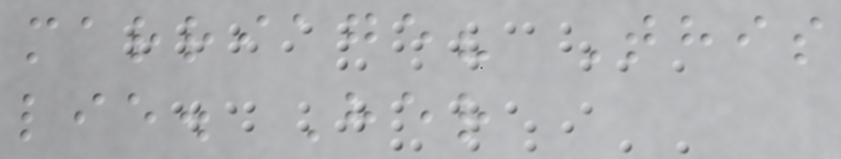marriage? This
lie. Her
